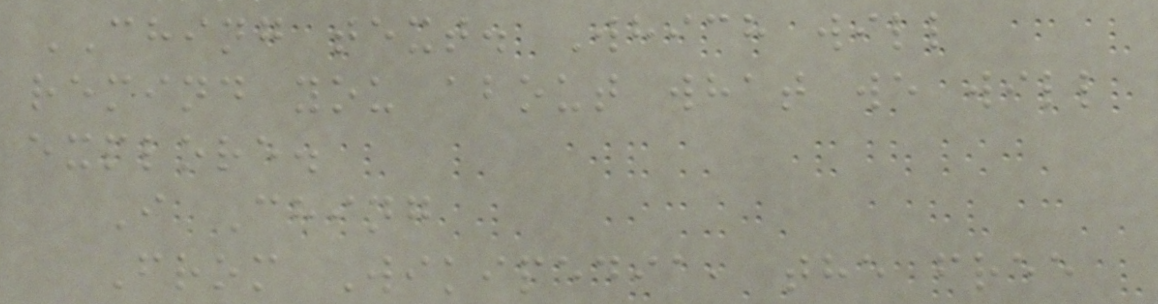CHING text. Which will
remind you about what we will
explore.
I Ching
From Wikipedia, the free
